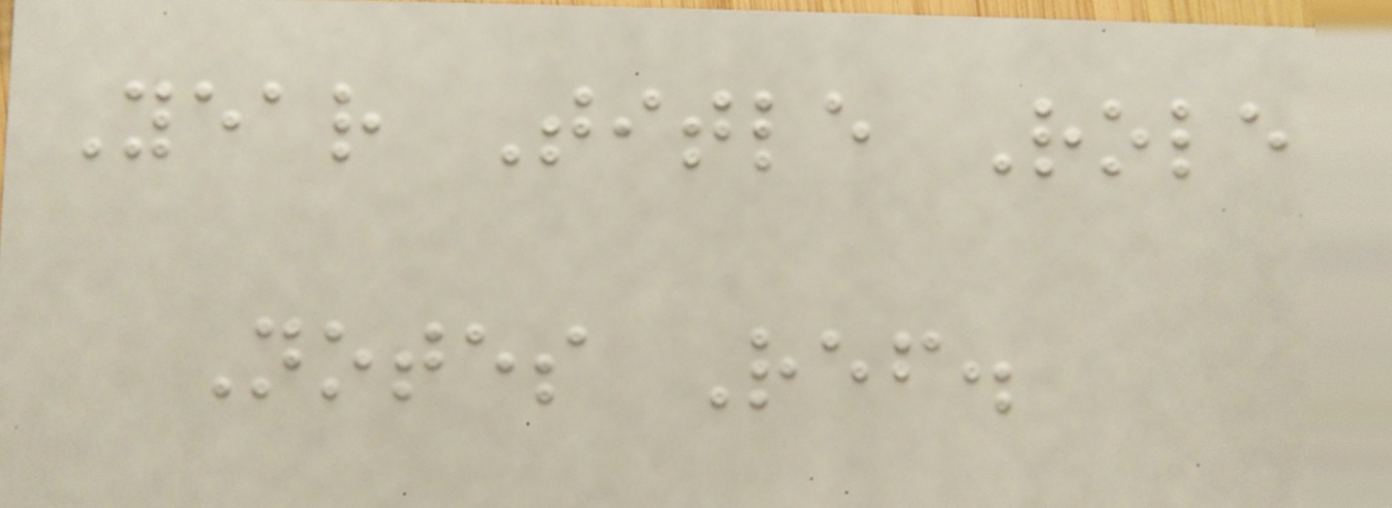Year Title Role
Notes Ref.
